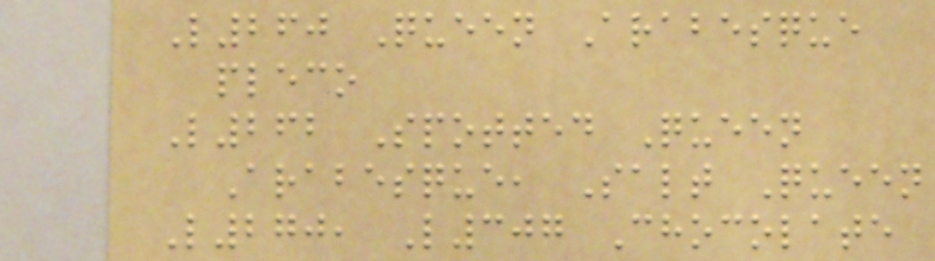L260 Queen Arabesque
pleco
L262 Spotted Queen
Arabesque, Salt Queen
L270, L307 Chocolate
